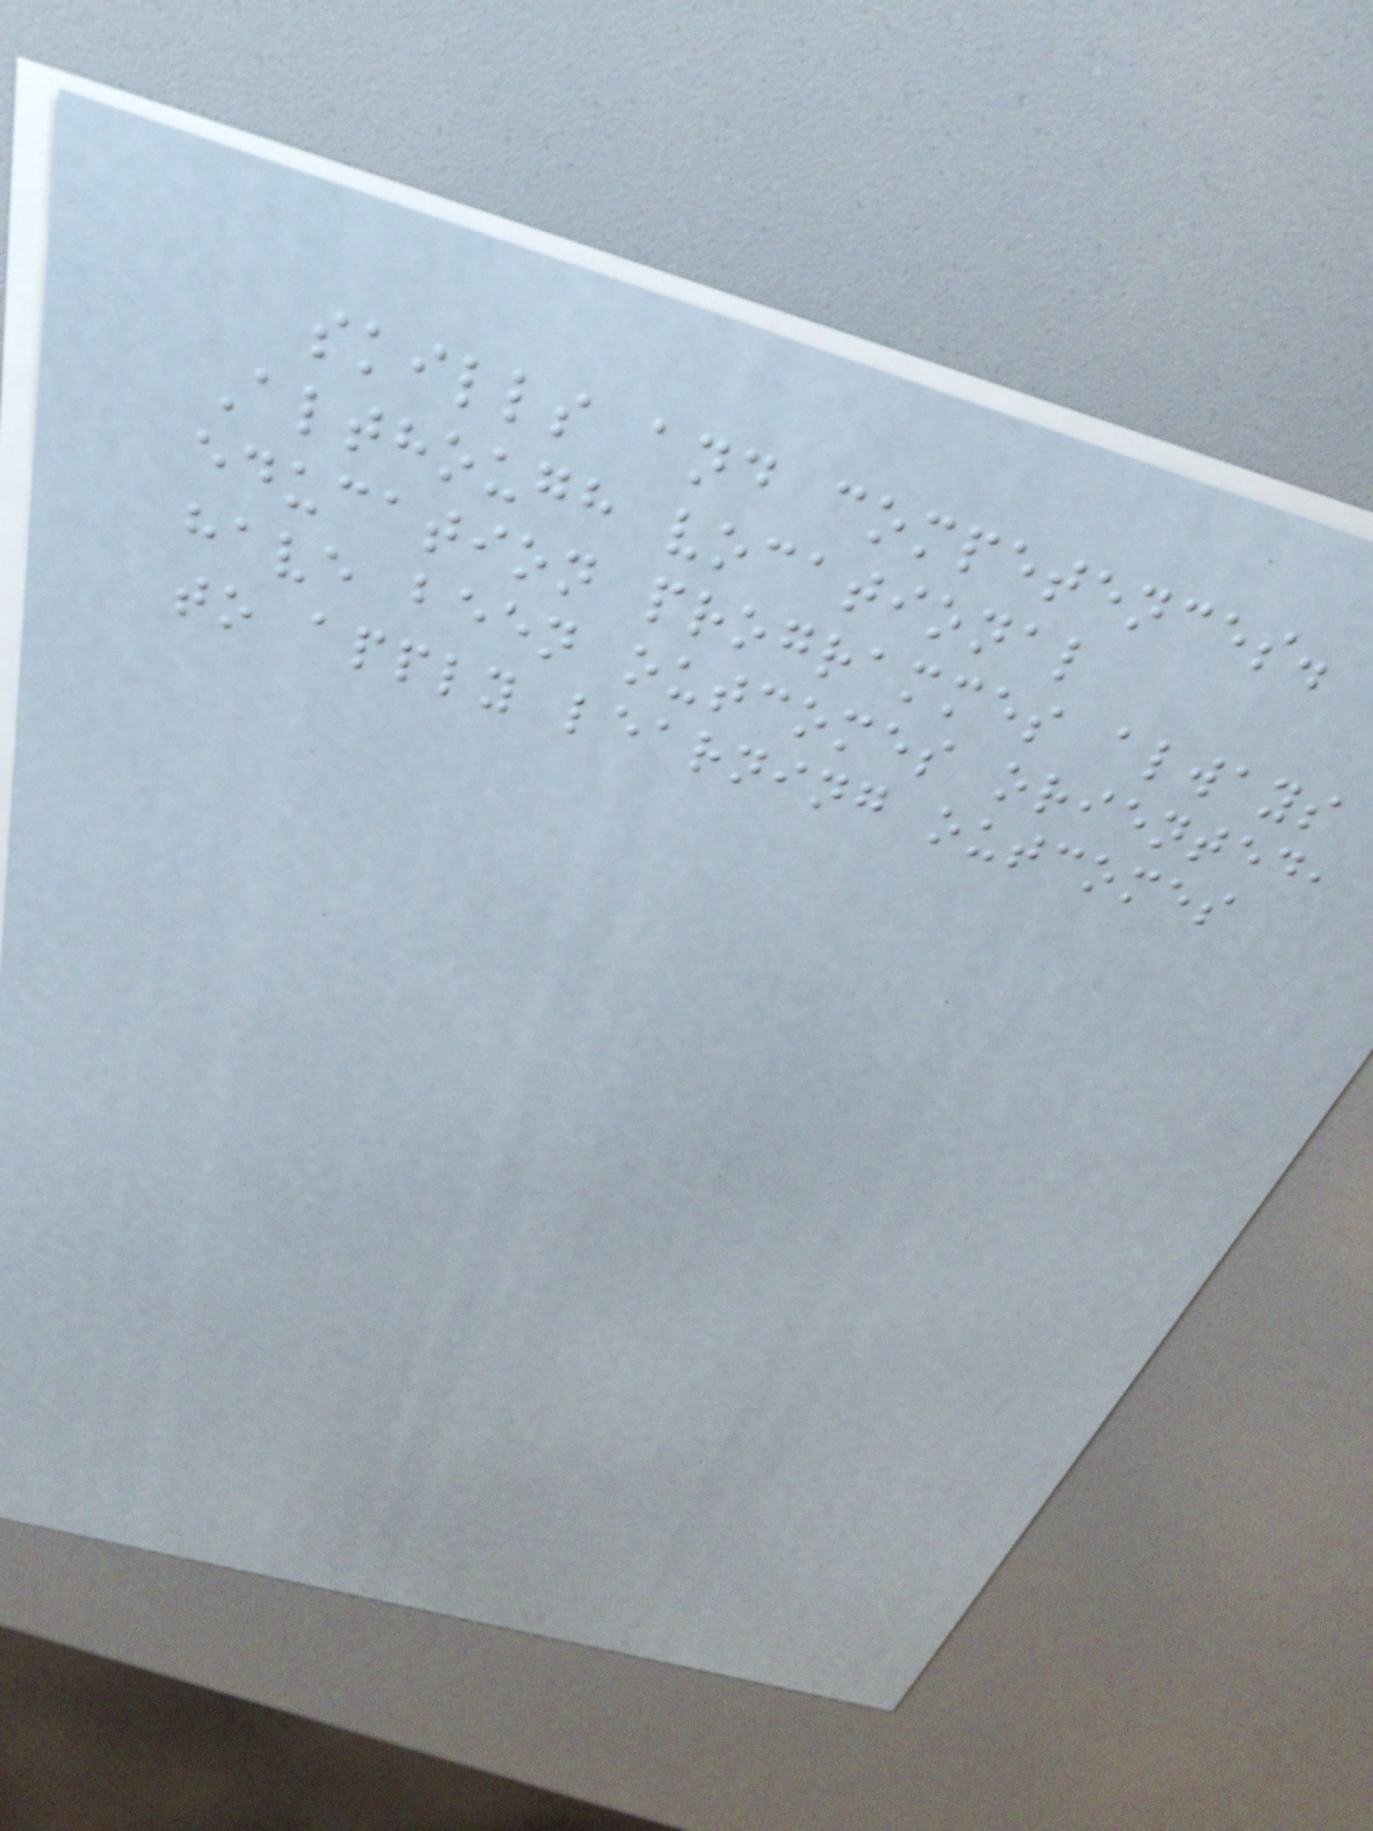skills and competences.
Although vocational
education programmes always
have been outcomes oriented,
to apply learning outcomes
